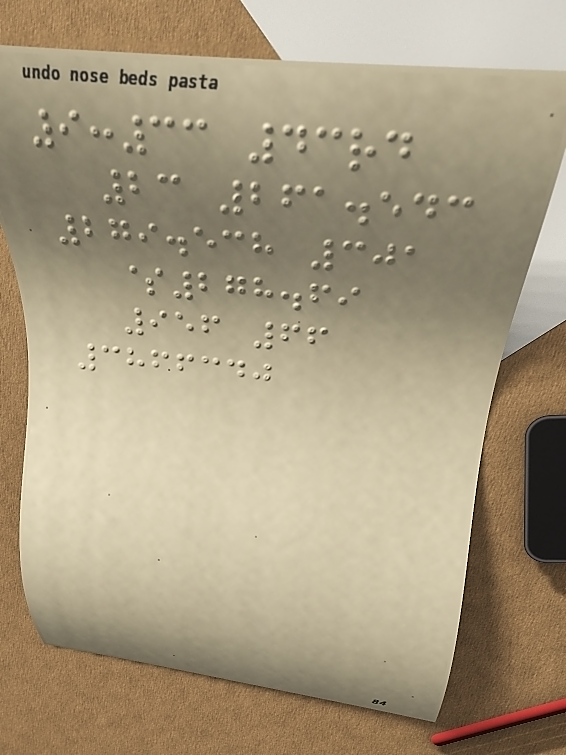9:33 43rd
23 261.543
279.538 301
$278.69
956 66
3866340
